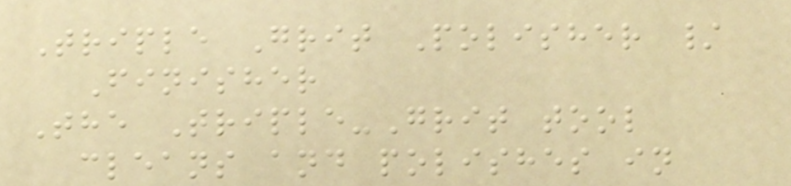Triple Grit Polisher /
Finisher
The Triple-Grit tool
cleans and polishes in
